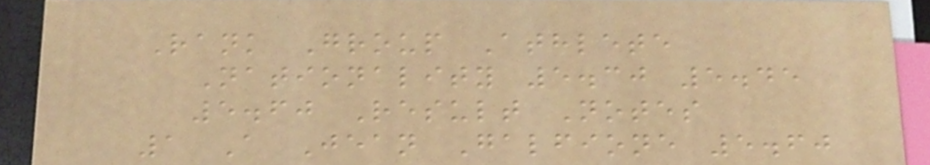Rank Group Athlete
Nationality 5.30 5.45
5.60 Result Notes
1 A Jean Galfione 5.60
